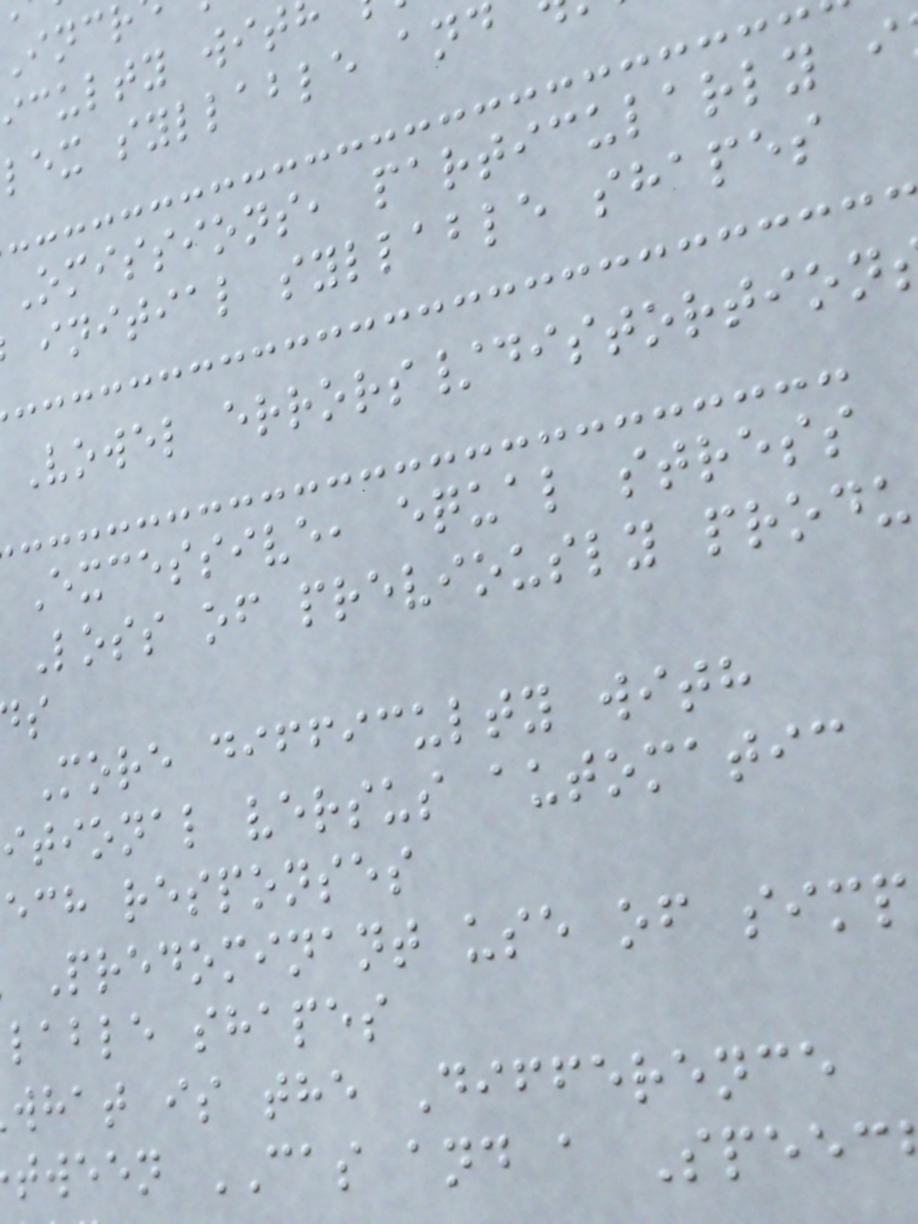iculty wit
lex syllable and
Omissions, particularly i
initial syllable shapes
Vowel errors/distortion
Excessive, equal stress
Loss of previously produ
More difficulty with
itional versus automatic
ech responses
Predominant use of simp
lable shapes
what is the Difference
tween CAS and a Speec
